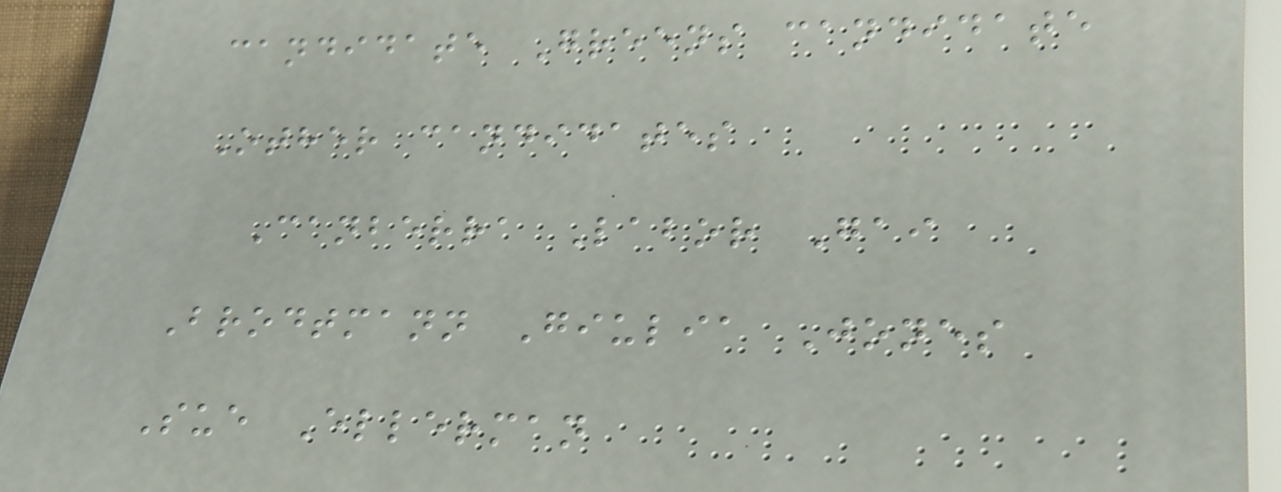candidate Greens candidate
Other candidates
Canberra Labor Gai
Brodtmann Giulia Jones
Sue Ellerman
